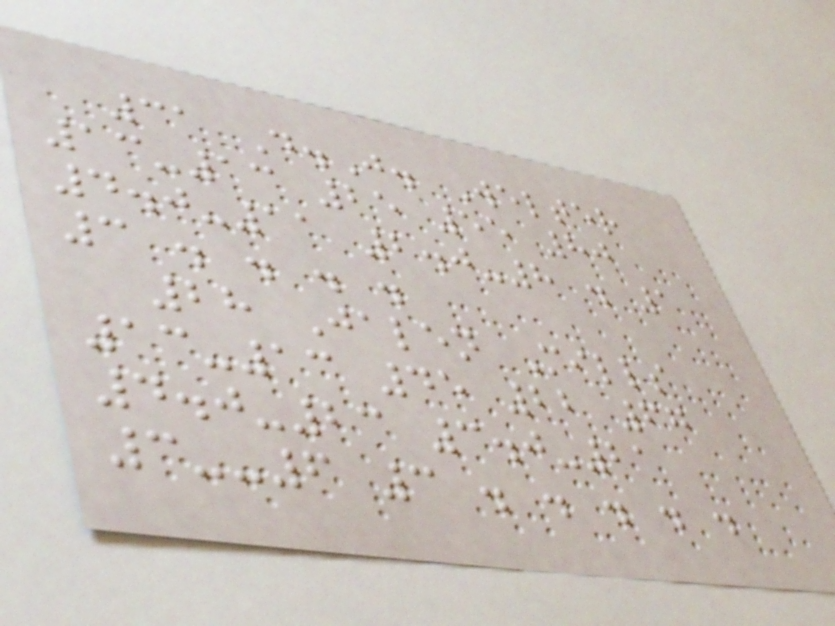31 D.J. Welter
13-13 25 55 80
4.0-11 2.0-8 . 1
3 . . . .
28 Jalen Mills
13-13 45 22 67
4.0-23 3.0-21
3--6 3 . . . . .
